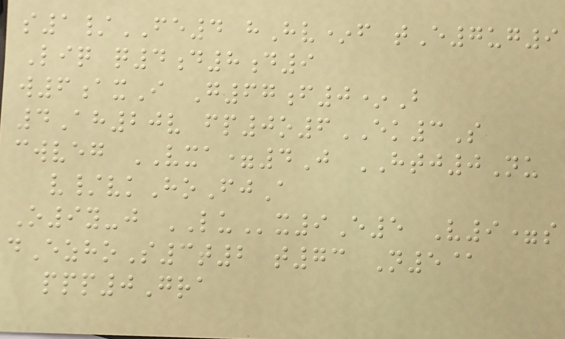s1/FE4 hHv*f tE7ug9
Liq q4d8d9
w6axI G67f0*B
4Ah20v fp0o6EK3S
cwveg VXA=4J HTJ0Nu
v/vkHoFjA
O9y-j LUx9E5 V9=s
dEzhoS3t2 t73 N5@
ppp0Gra
